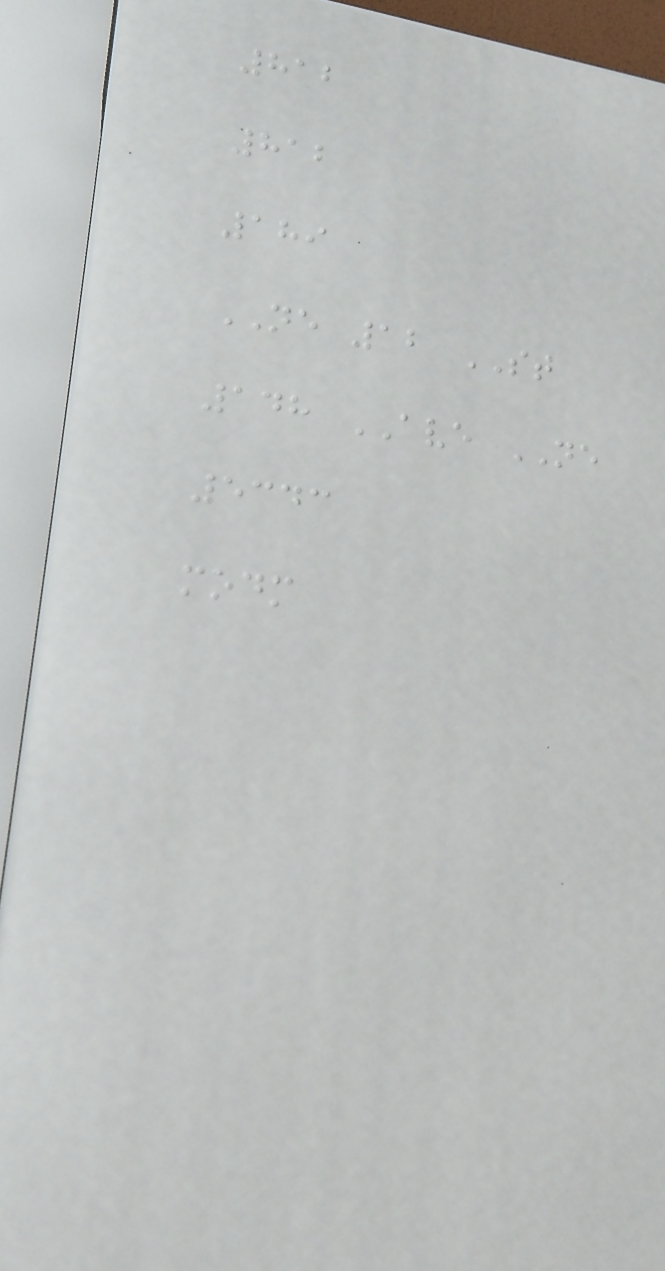812
812
189
NE 12 ST
148 AVE NE
5343
modm
